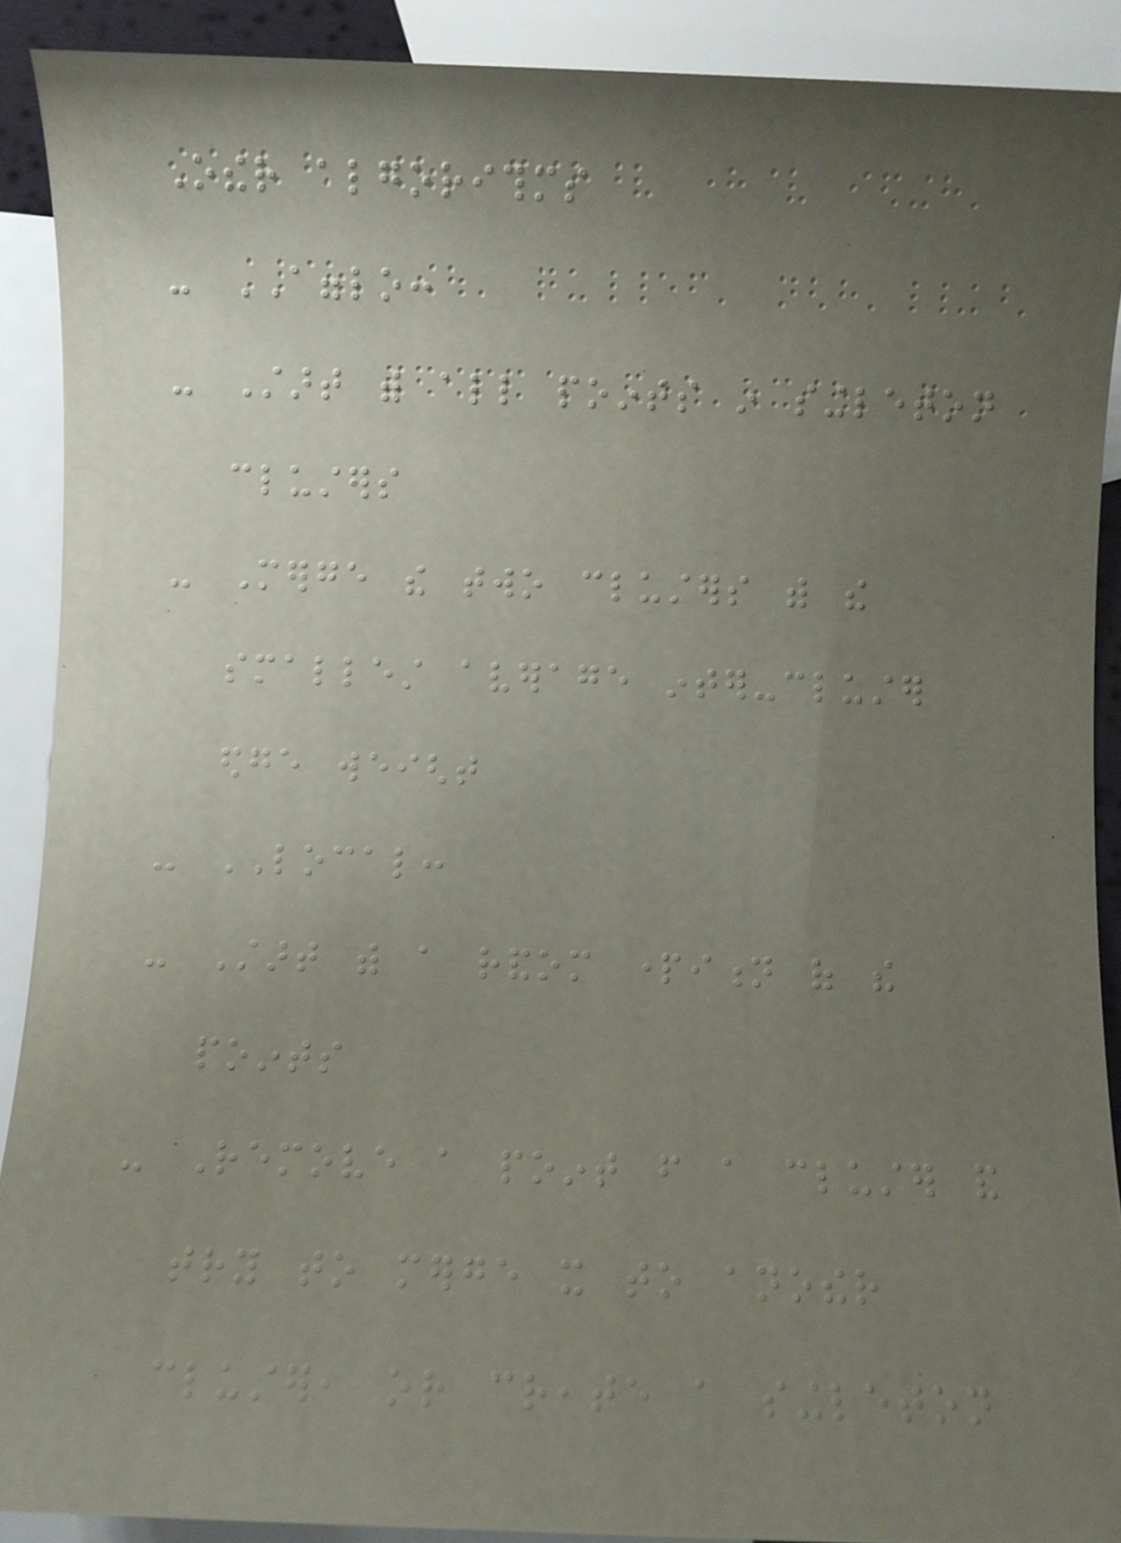Other algorithms
- AGGLO:
- Start with all points in singleton
clusters
- Merge the two clusters with the
smallest average inter-cluster
edge weight
- LOCAL:
- Start with a random partition of the
points
- Remove a point from a cluster and
try to merge it to another
cluster, or create a singleton
